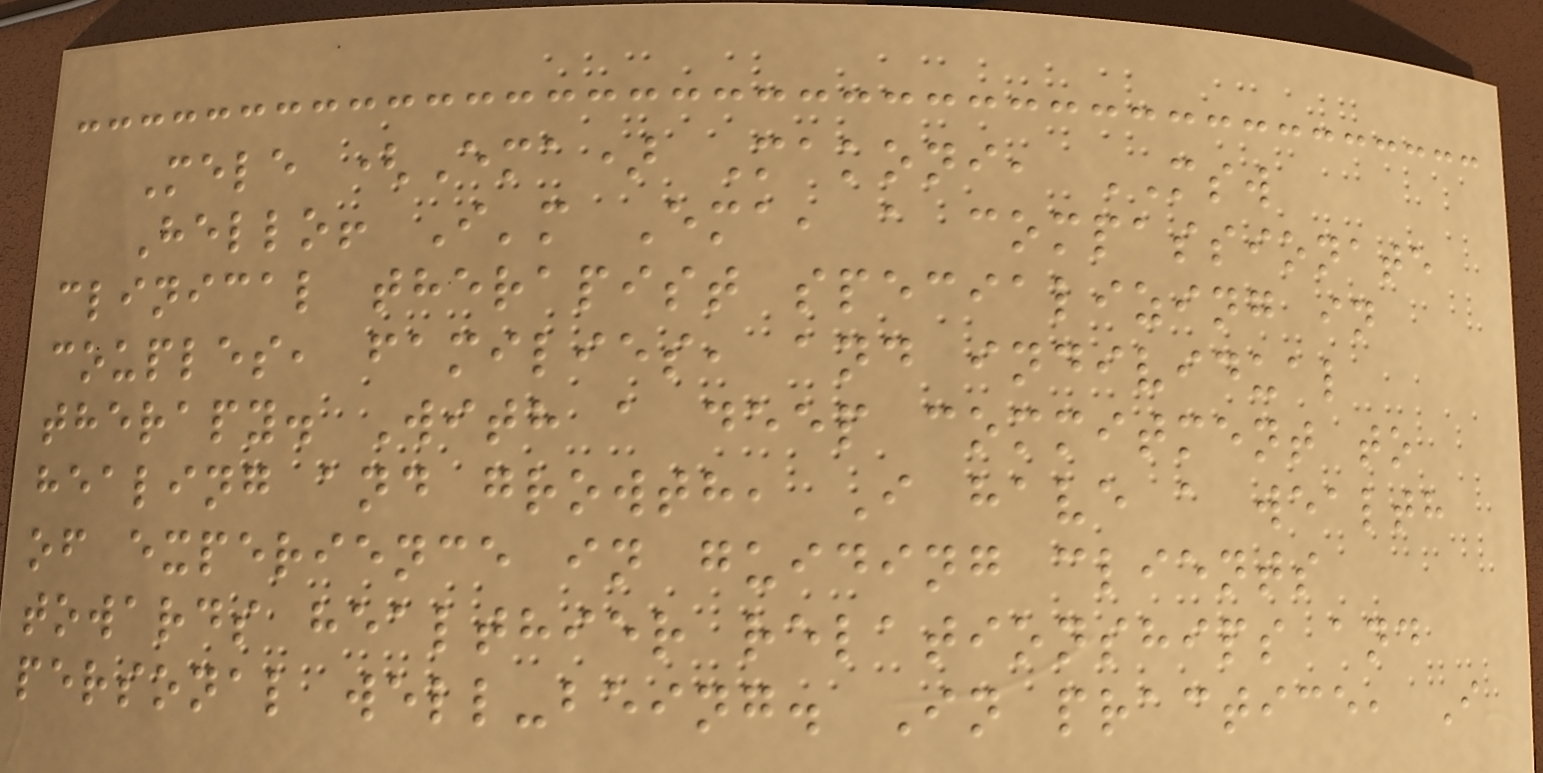Mele (Ema) Makoni, MSW
Hello! I'm Ema, a compassionate
clinical therapist specializing in
couples, families, and individual
therapy. With a deep commitment to
healing and growth, I have a wealth
of experience in guiding clients
towards healthier relationships and
personal well-being. In practice, I
